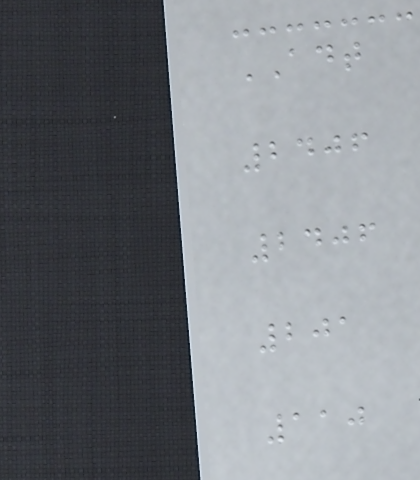ADT
2406
2406
201
110
